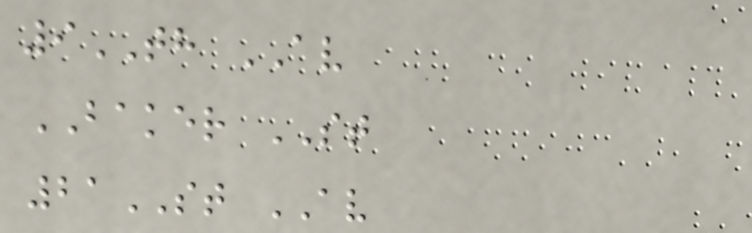9TH AV
BAKER ST
21ST AV
